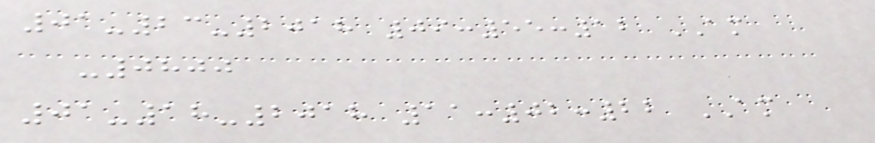01-23-2018 09:55:12 AM
-0800
01-18-2018 11:02:22 AM
